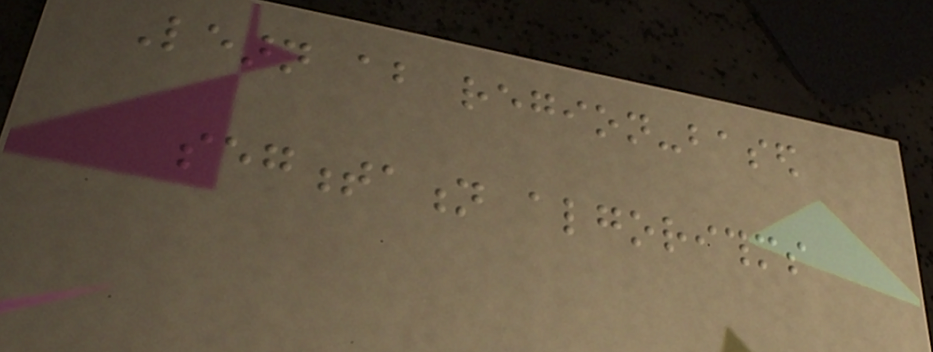Learn about region-based
segmentation algorithms
